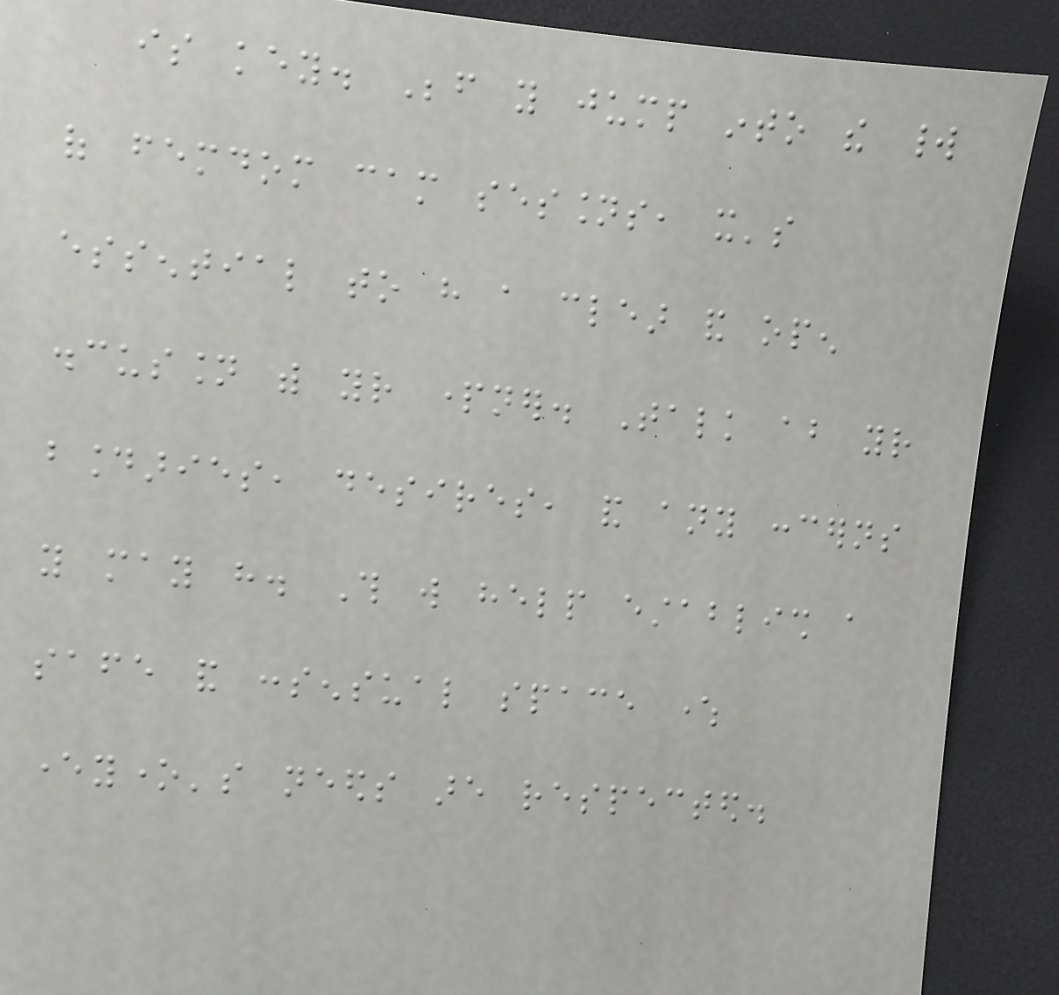is key. Before you jump into the world
of femdom cam sessions, it's
essential to have a clear and open
discussion with your partner. Talk about your
boundaries, desires, and any concerns
you may have. This will help establish a
safe and consensual space where
everyone's needs are respected.
